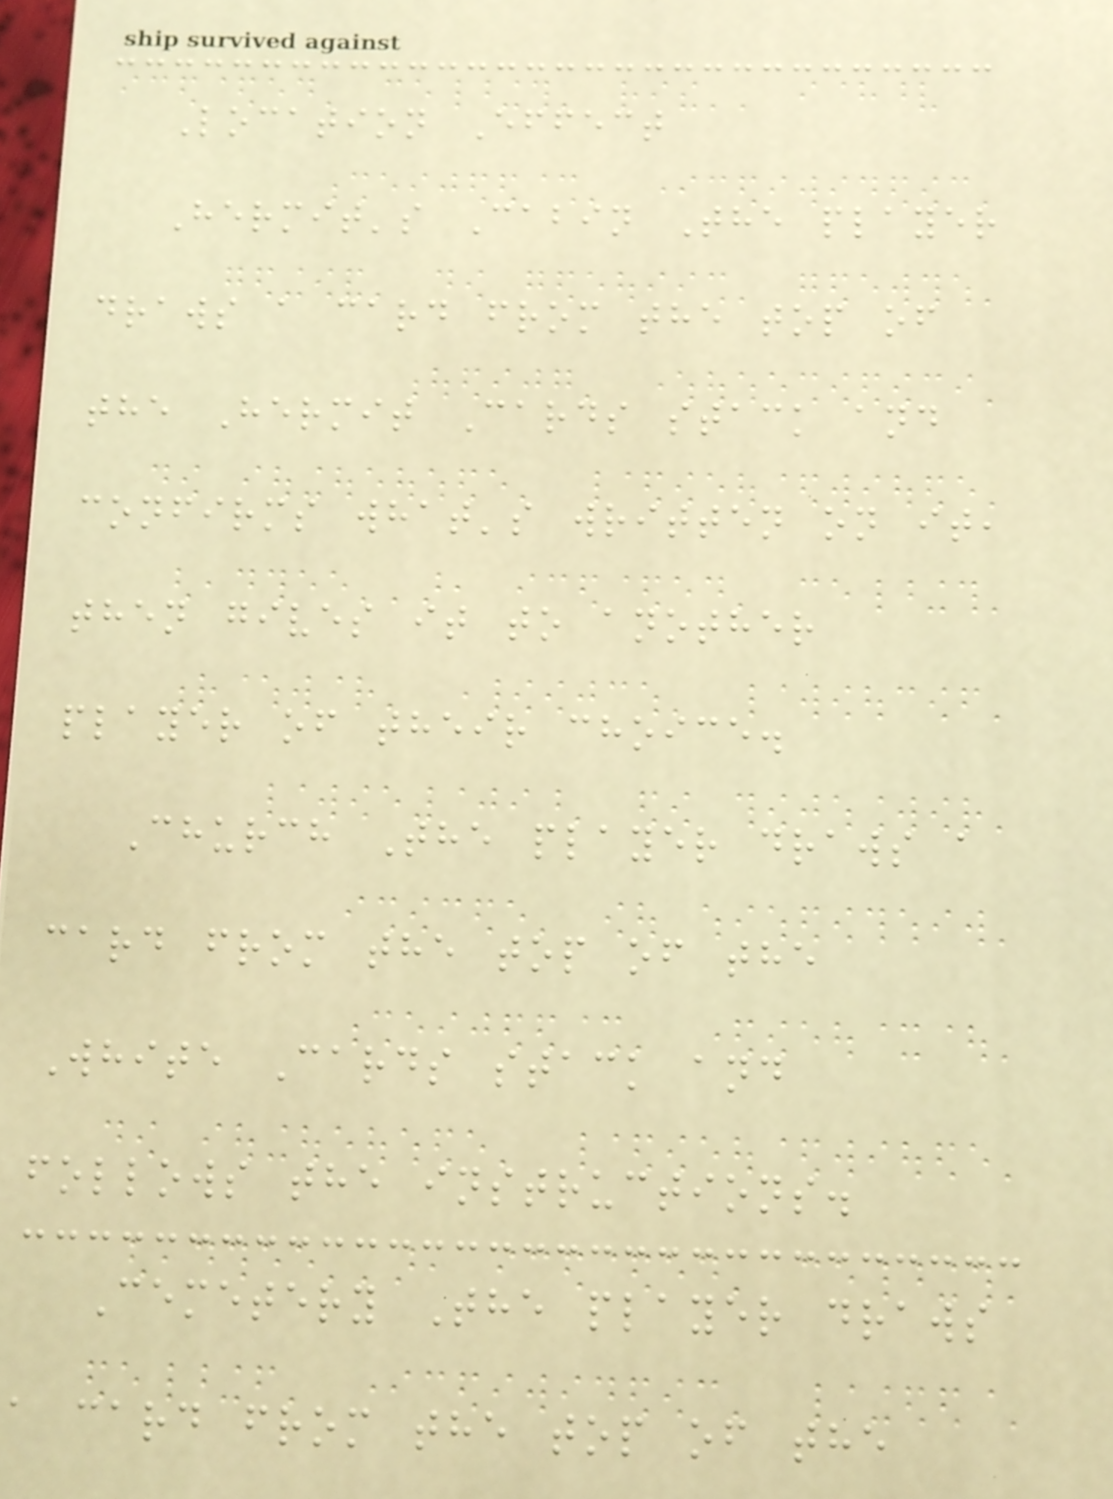Location Effect
Hermit's Cabin The player
draws a card from the top of
the Hermit Cards stack and
confirms what's written on it,
then gives it to another
player of their choice.
Church The player draws a
card from the top of the
White Cards stack and
follows the instructions.
Cemetery The player draws
a card from the top of the
